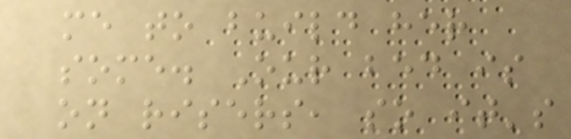me to build her
some. Our bed is
on risers, so it's
